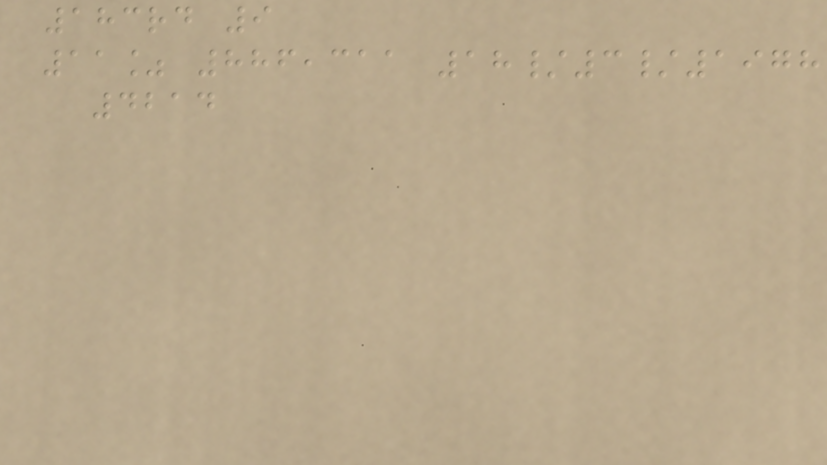183rd 9
11% 886,311 18/3/1978
4214
